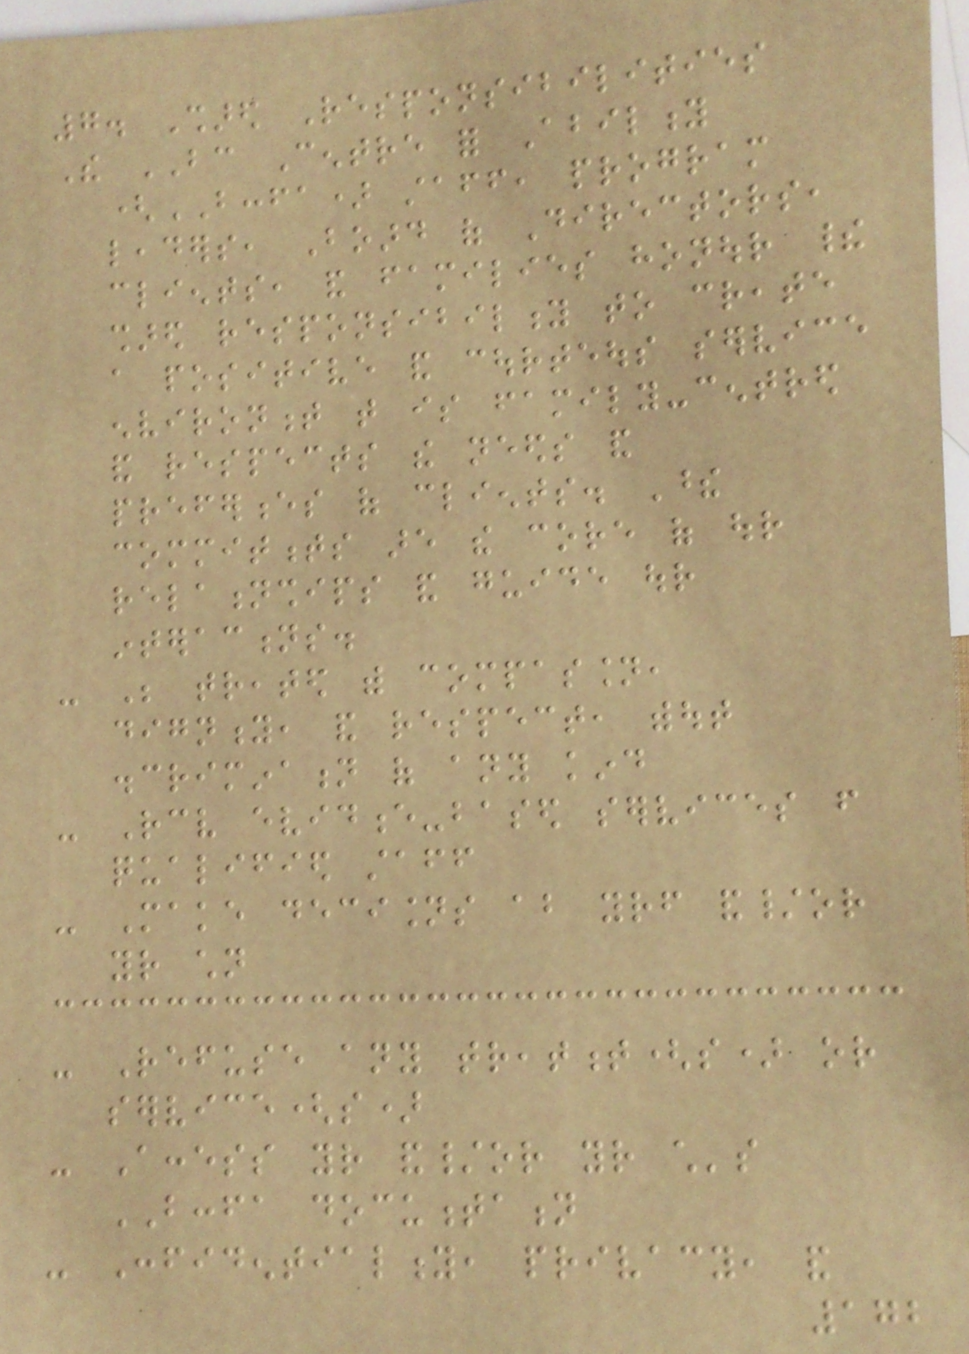7. Shared Responsibilities
The BC Centre for Ability
(BCCFA) staff, program
leaders, Board of Directors,
clients, and families honour their
shared responsibility to create
a positive and courteous service
environment that is family-centred
and respects the needs and
preferences of clients. These
commitments are the core of our
relationships and guide our
interactions.
- Be treated with compassion,
dignity, and respect, without
discrimination of any kind
- Receive evidence-based services from
qualified staff
- Make decisions about yourself and/or
your children
- Refuse any treatment(s) or
service(s)
- Access your and/or your child's
BCCFA documentation
- Confidentiality, privacy, and
172
